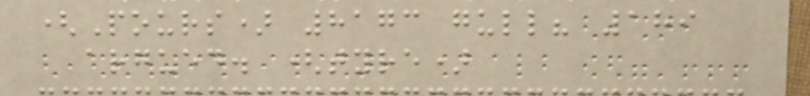(Pours) 8173 gull? 189
argued. (tyre)
